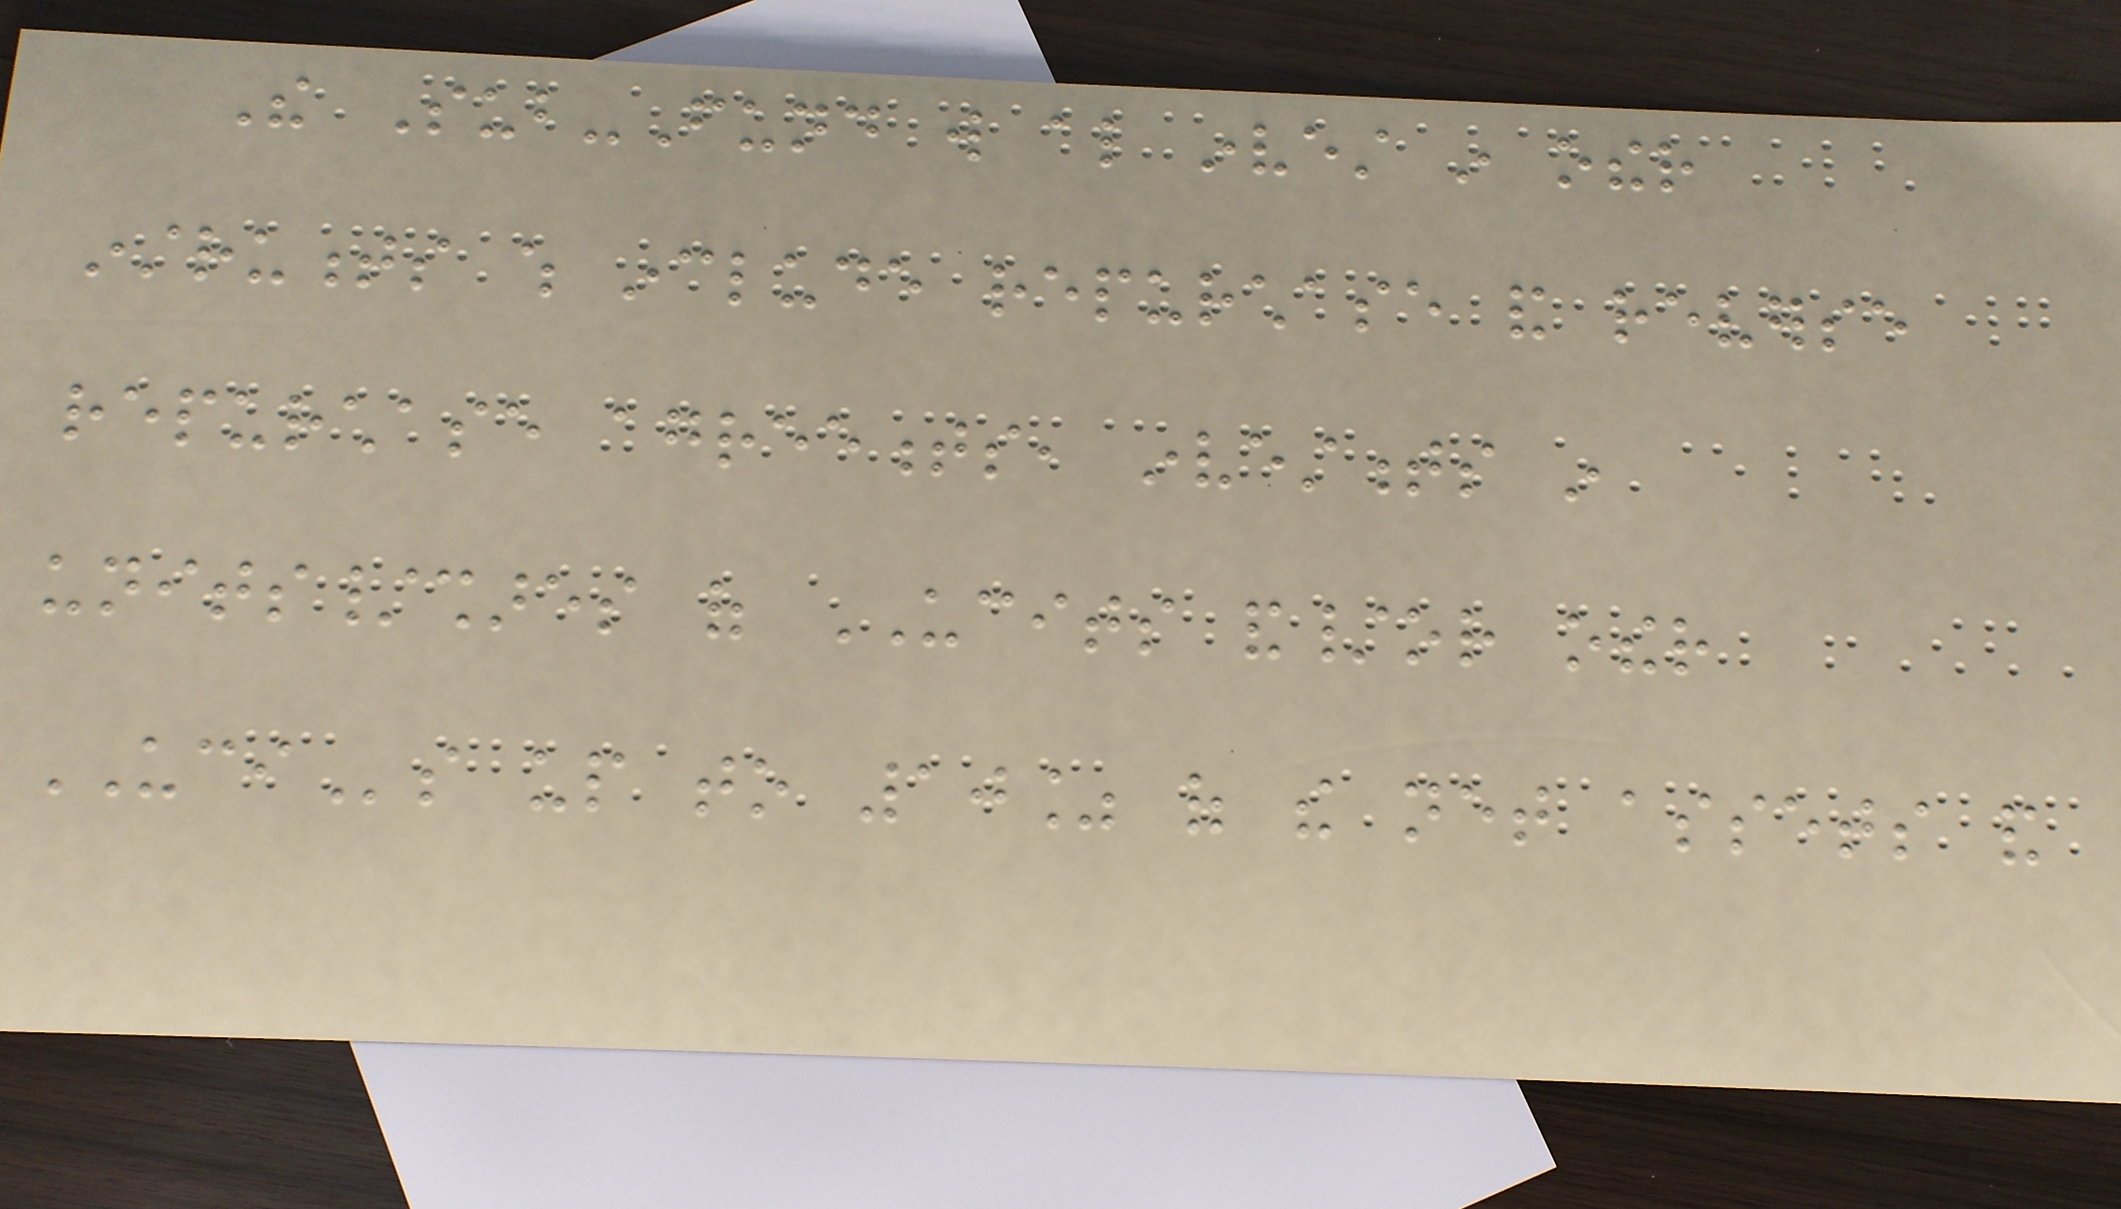The Sub-Fund will also invest in other
instruments which include repurchase and reverse
repurchase agreements, investments in
units/shares of UCITS and/or other
UCIs up to 10% of the net assets and
